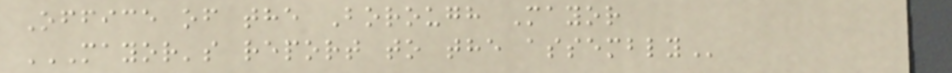Office of the Borough Mayor
MAYOR'S REPORT TO THE ASSEMBLY
